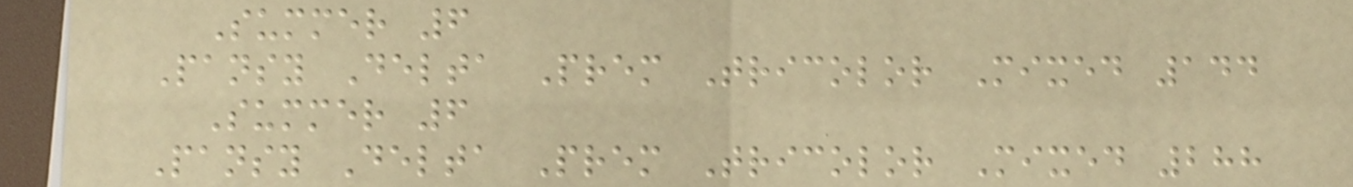Summer 6
Pansy Delta Prem Tricolor Mixed 144
Summer 6
Pansy Delta Prem Tricolor Mixed 288
